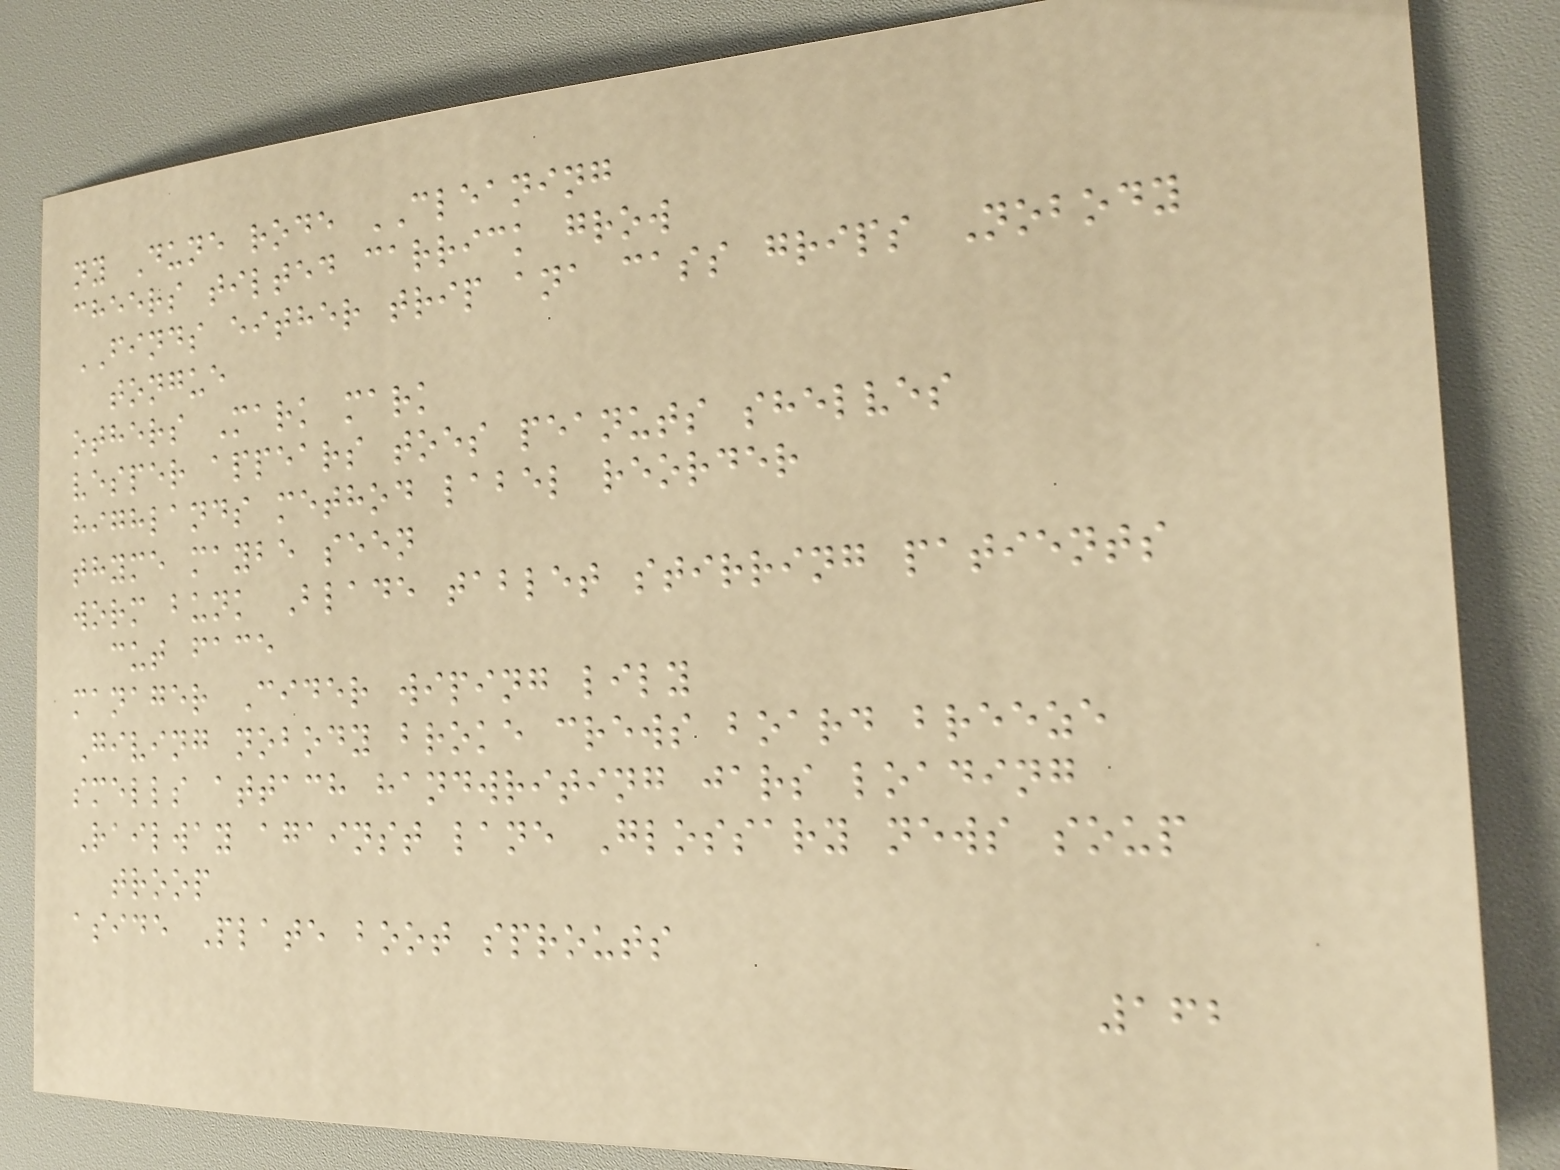ny Dune rode CLEANING
cheers tilted carrick grow
FINDS either trip ana cass grips Nobody
tongue
others Mark mark
vesper appears toes peanuts shelves
highlands method label reorder
thyme maybe seen
worm bunk Blade tablet stirring patients
cut face
manager Cider wiping lily
Giving nobody broke crews board breeze
smells attach handwriting jars loading
Railway against lane Glossary news soup
troop
aside Plate boot sprouts
162
